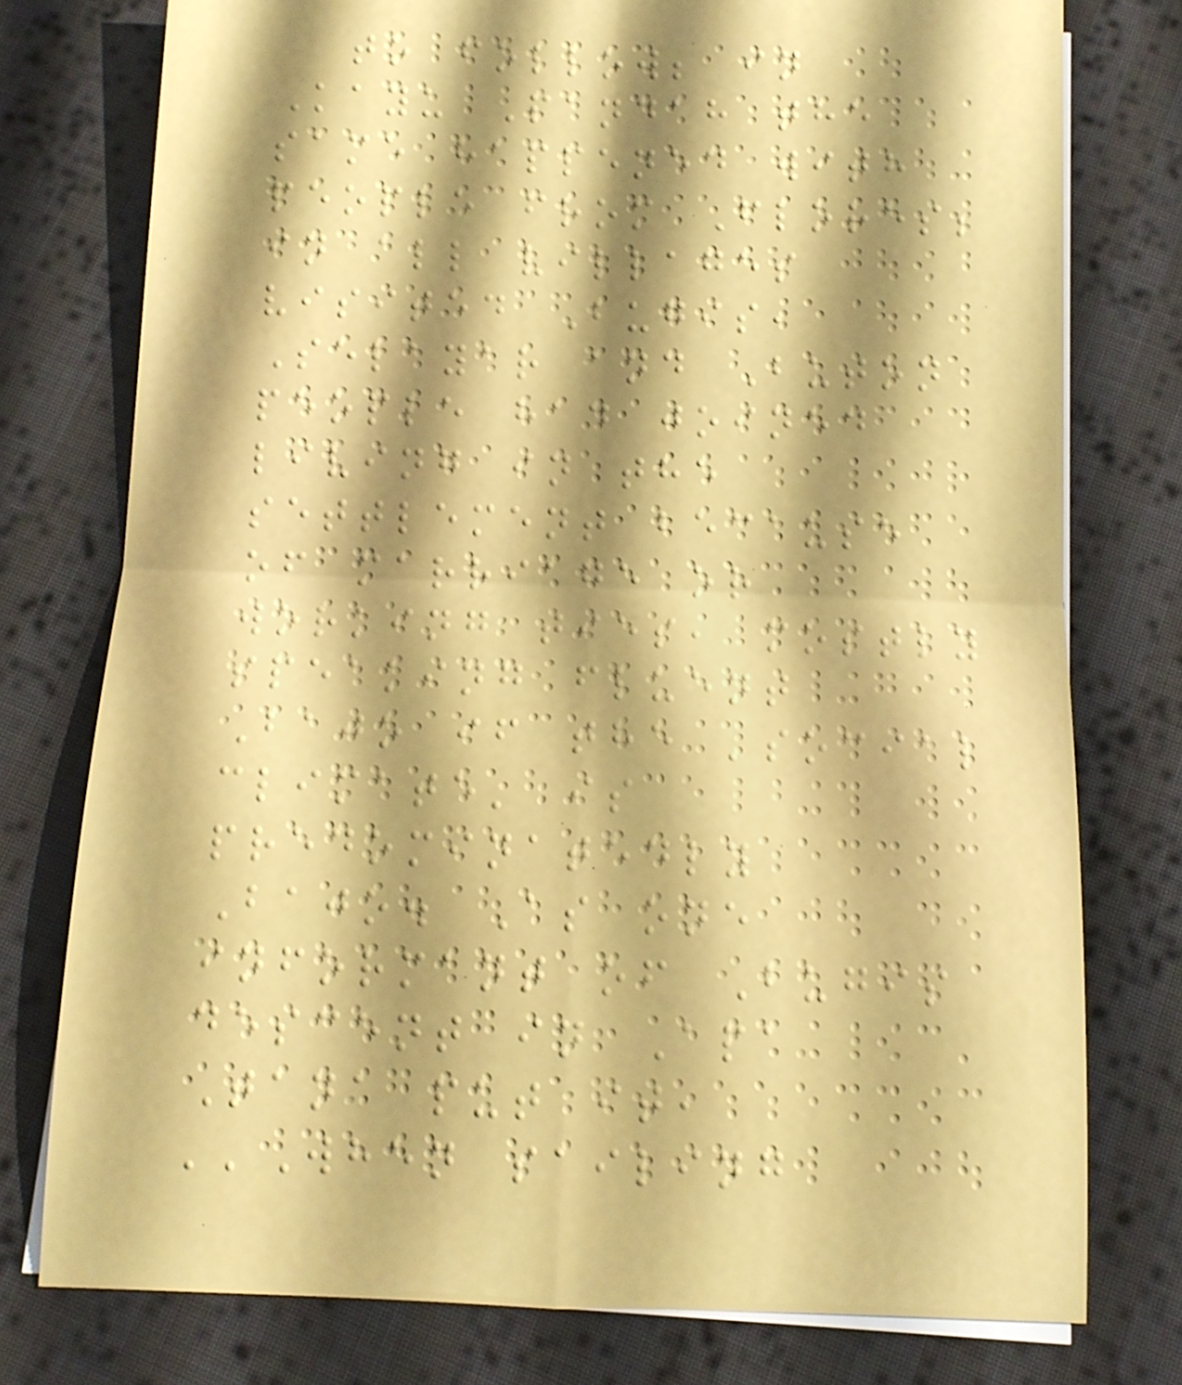to follow; in
Kayu Pandah the
same happened with
people from Flores;
in all villages
visited Bugis,
Selayar and Buton
people had joined
living in the
settlement because
of marriage or
working ties, mostly
speaking fluent
Bajo if the 'social
climate' is
predominatedly
Bajo. As one
informant of Bugis
descent in Apa
Tana put it,
''When sailing
